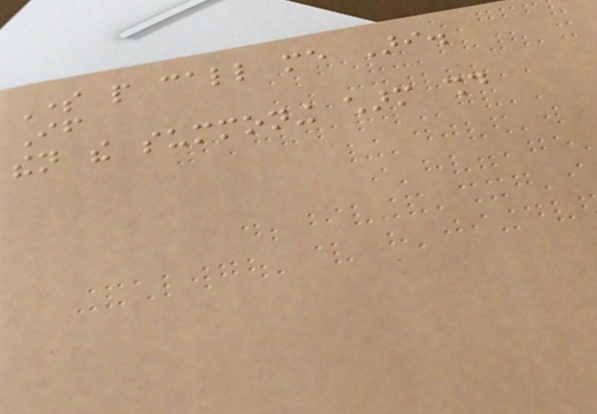Some people call me Ari.
If
then the summoning charm should
